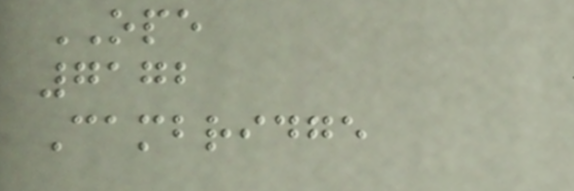OPE
7172
Cambridge
